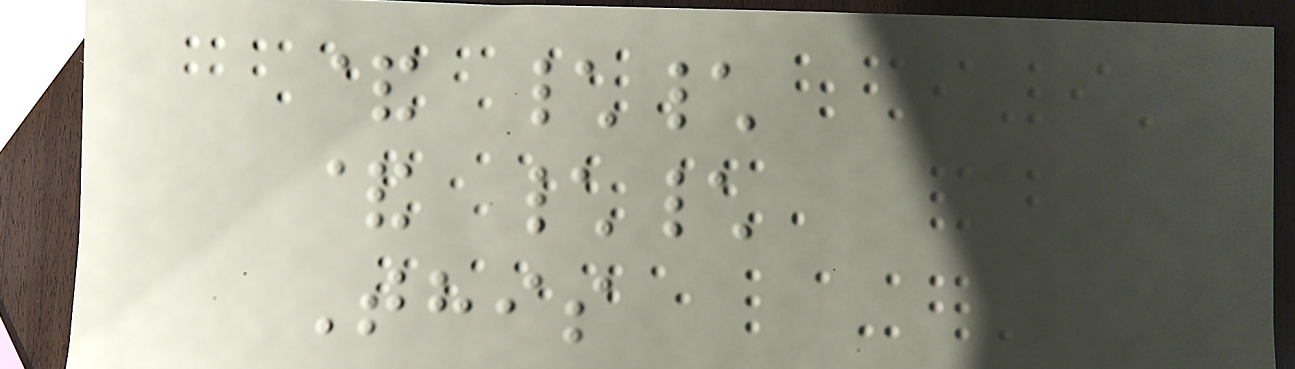& \\
& \\
This
